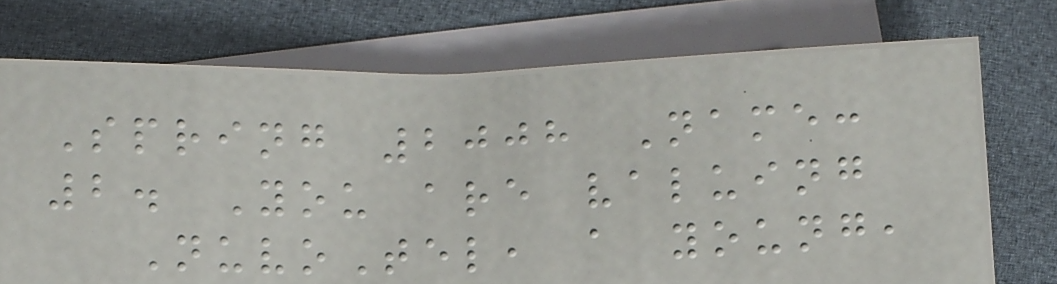Spring 2008 Name:
2. You are valuing
NuvoTel, a young,
